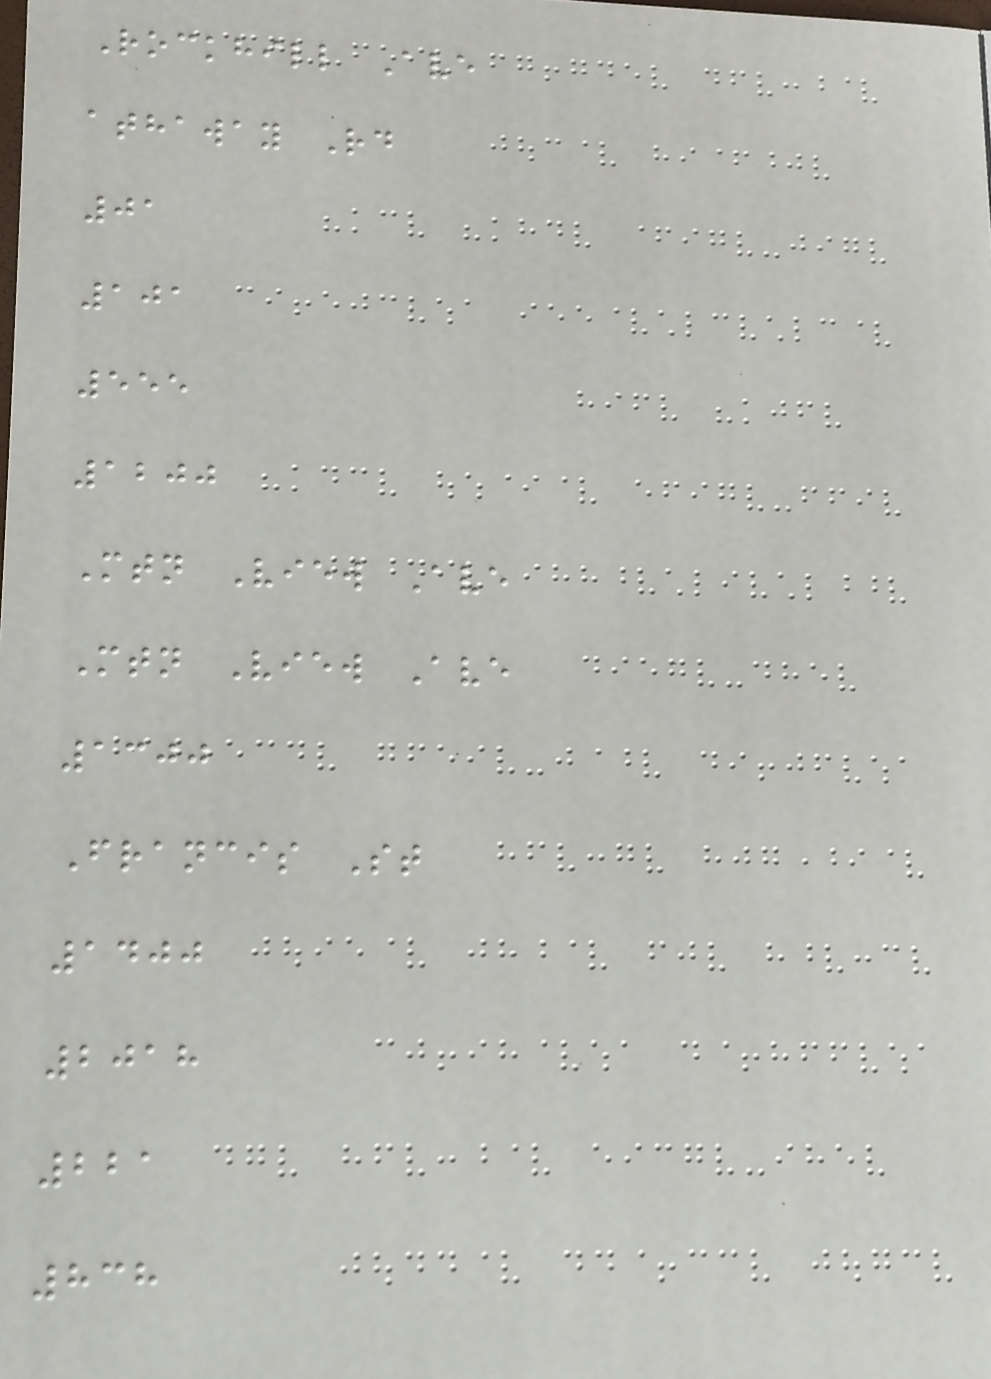Rockhill Ave
athaway Rd
01
101
555
1200
Mtn View Ave
Mtn View Ave
1300
Francis St
1400
2018
221
838
